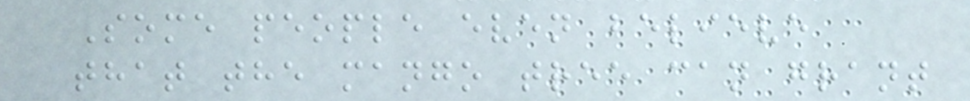Some people even believe
that the mango tree can grant
